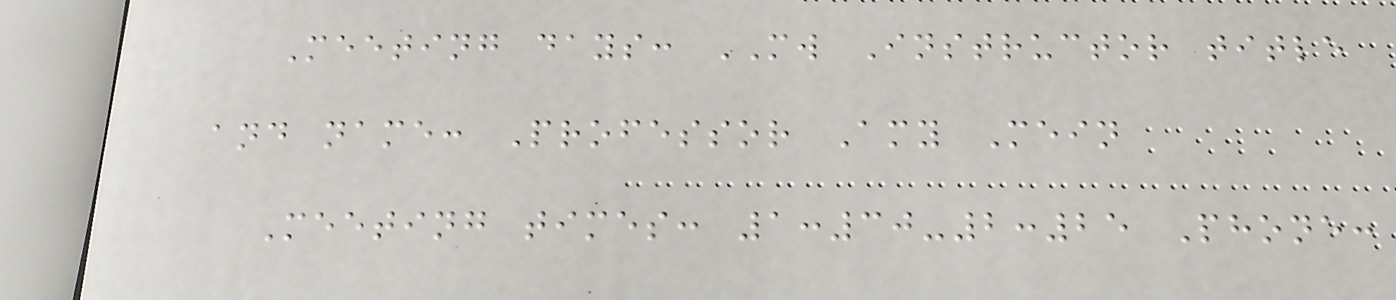Meeting days: MW Instructor title
and name: Professor Amy Mein
Meeting times: 1:30-2:25 Phone:
